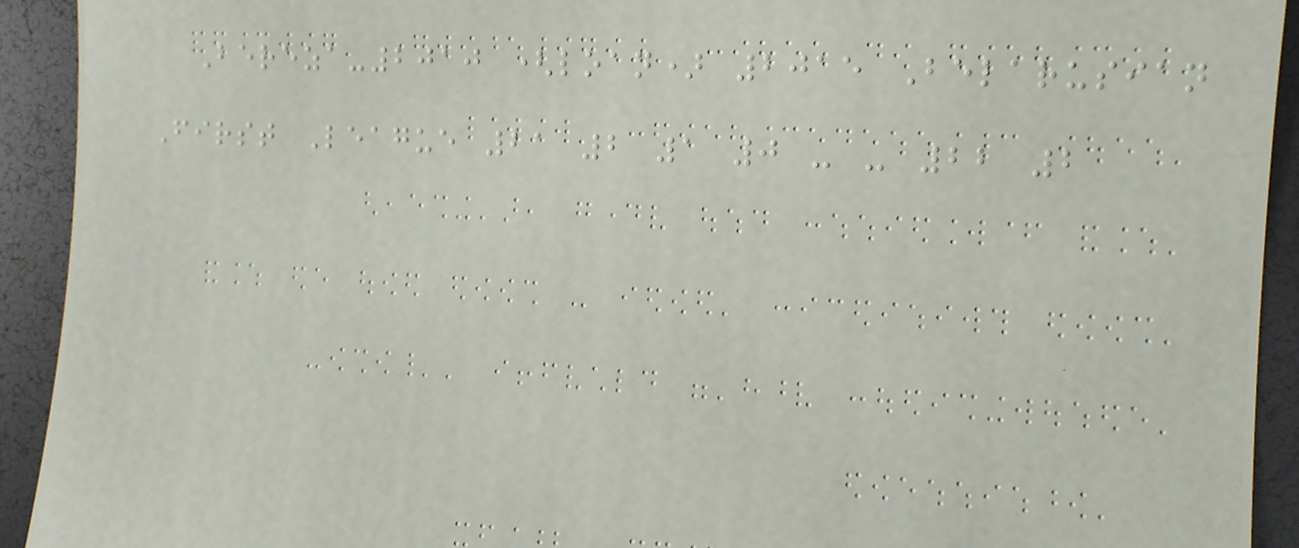Bereza-2010 (loan) 2015 Belarusian
First League 21 2 1 0 - - 22 2
